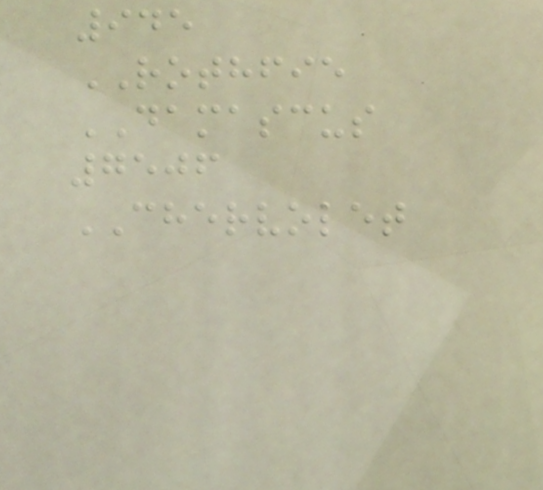945
ROTHFIE
DAMASCUS
7506
CHERVOLET
